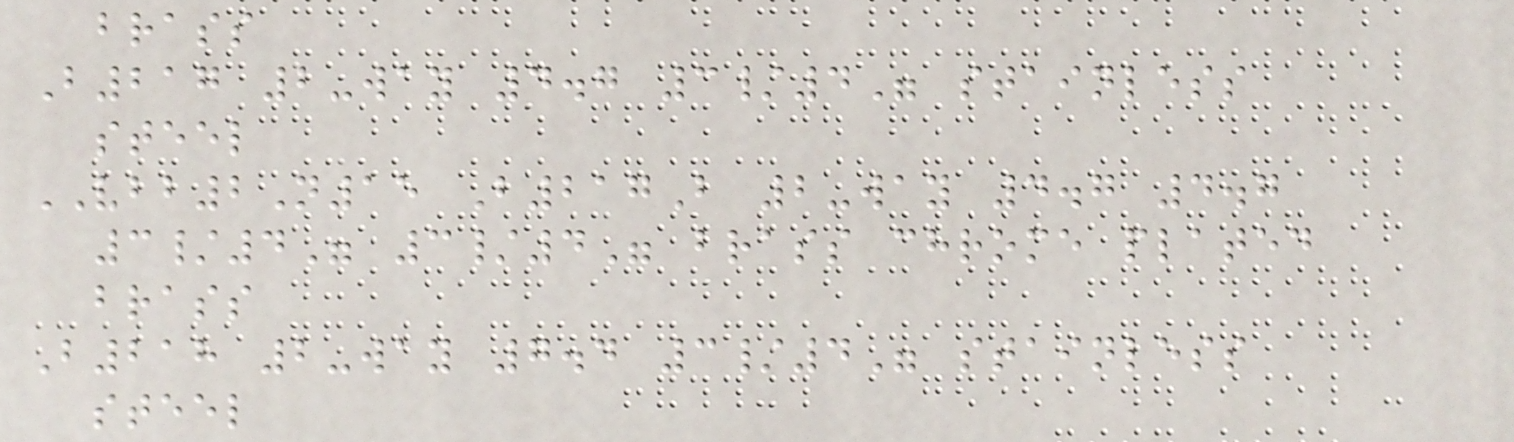brass
B217 2-way 4.7 3/4" stainless
steel
VBB2N15 B217B 2-way 4.7 4.7
3/4" 3/4" brass chrome plated
brass
B218 2-way 7.4 3/4" stainless
steel
